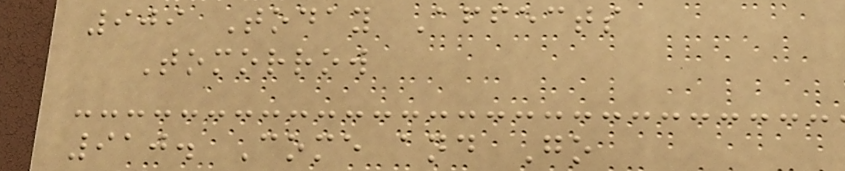909 Today Affects
Tomorrow
910. Come and Go
